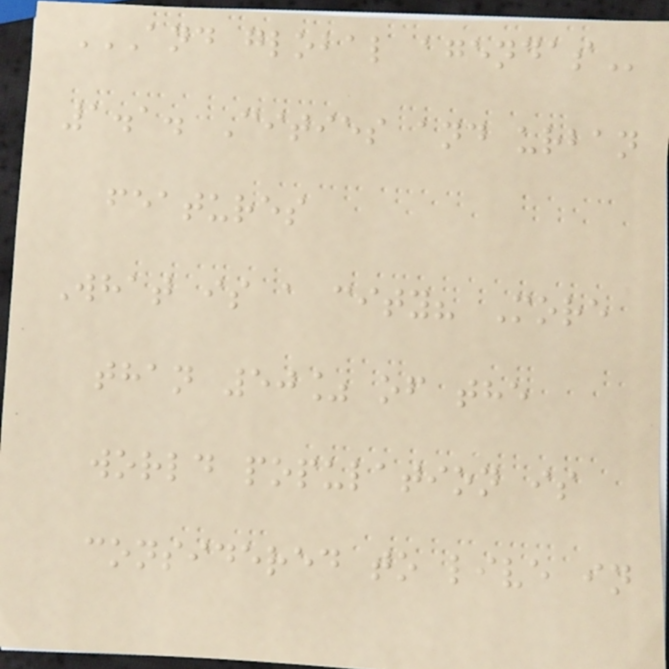AND GLOBAL AGENDAS
1.1. Cities and urban
features
What is a city? More
than 50% of the
world population is
considered to live in
